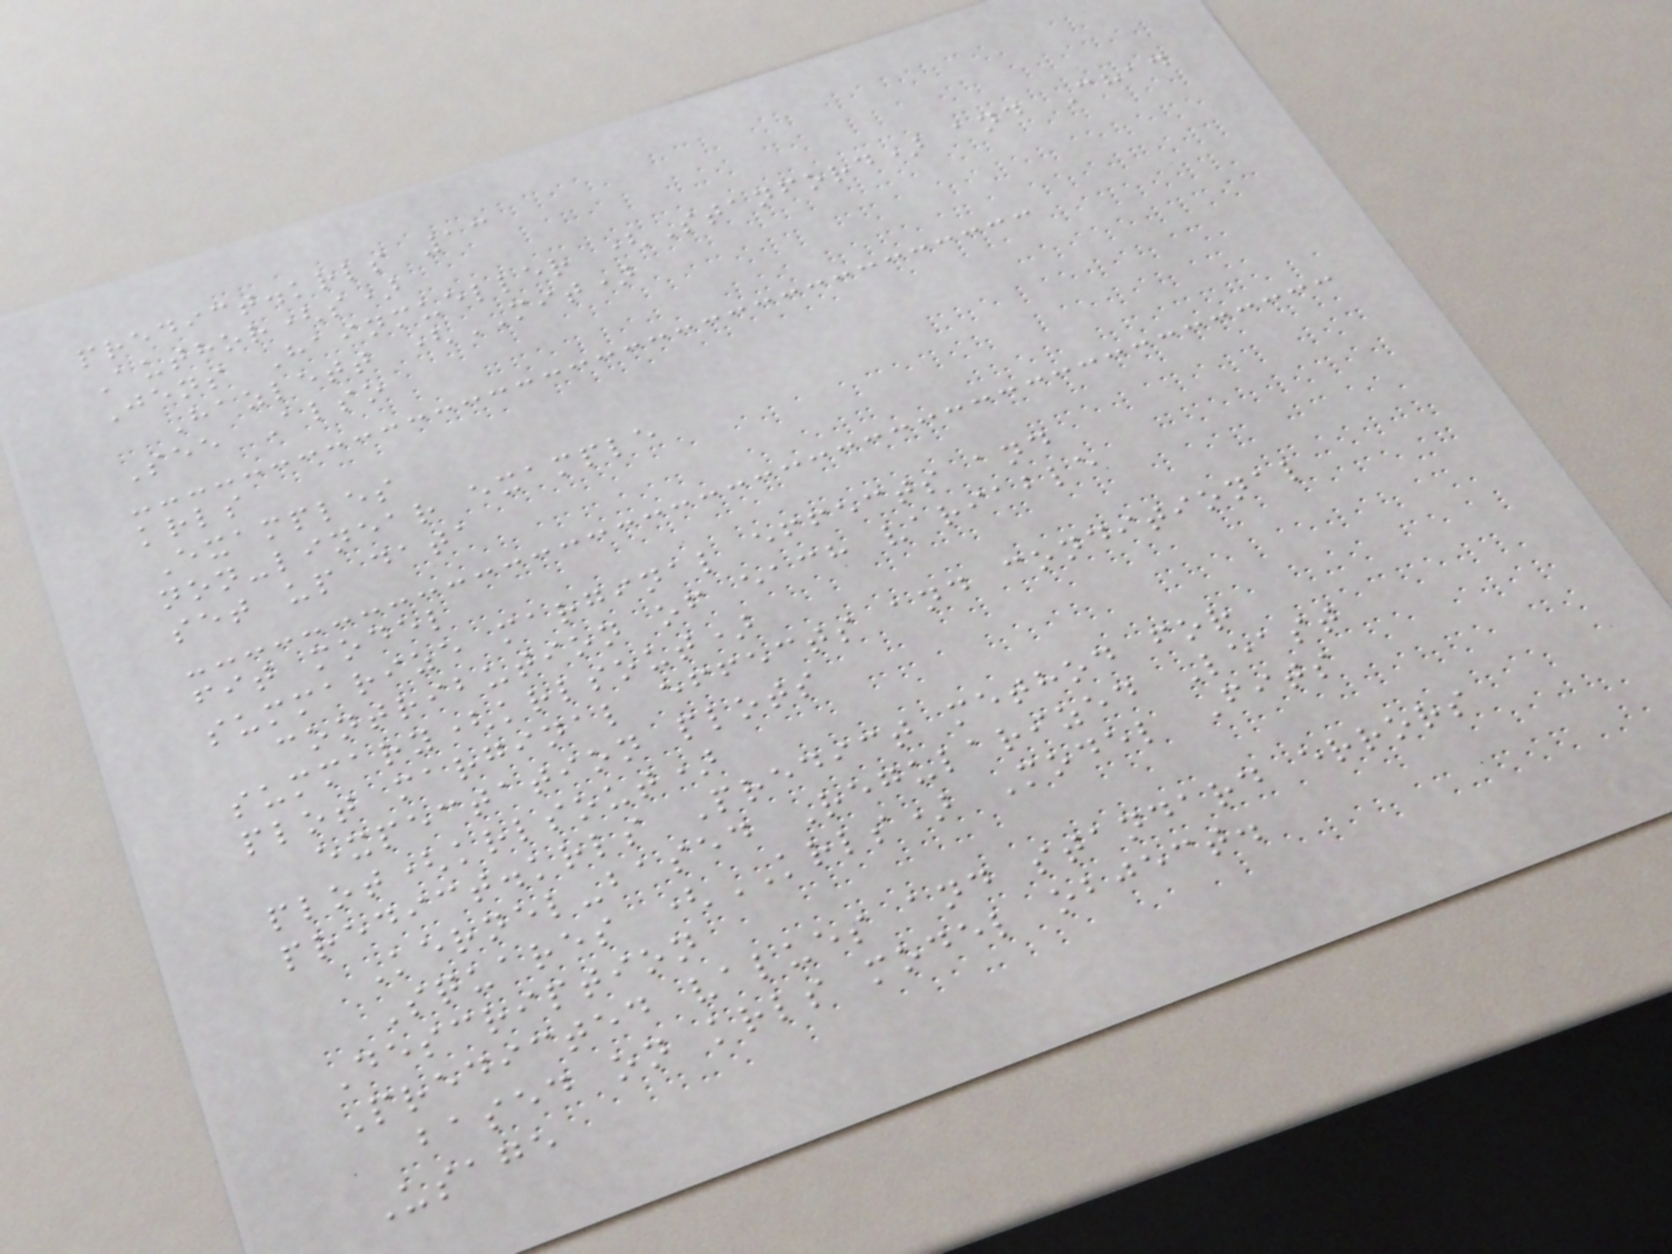predict.krls 13
Author(s)
Jens Hainmueller (Stanford) and Chad
Hazlett (MIT)
See Also
krls
Examples
non-linear example
set up data
fit model
summarize marginal effects and
contribution of each variable
summary(krlsout)
plot marginal effects and conditional
expectation plots
plot(krlsout)
predict.krls Predict method for
Kernel-based Regularized Least
Squares (KRLS) Model Fits
Description
Predicted values and standard errors
based on krls model object.
Usage
